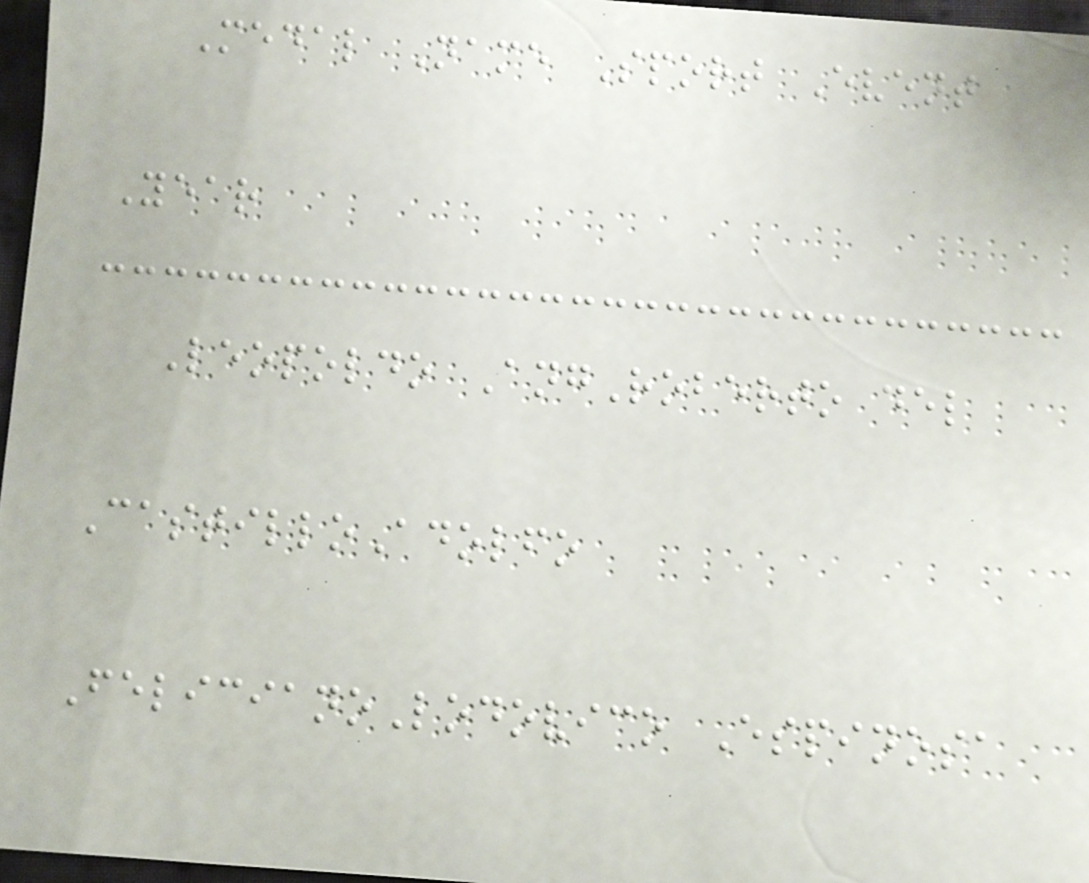Medal Name Sport Event
Year
Leopoldo AngRoberto del
CastilloAdolfo
FelicianoLodovico Espinosa
